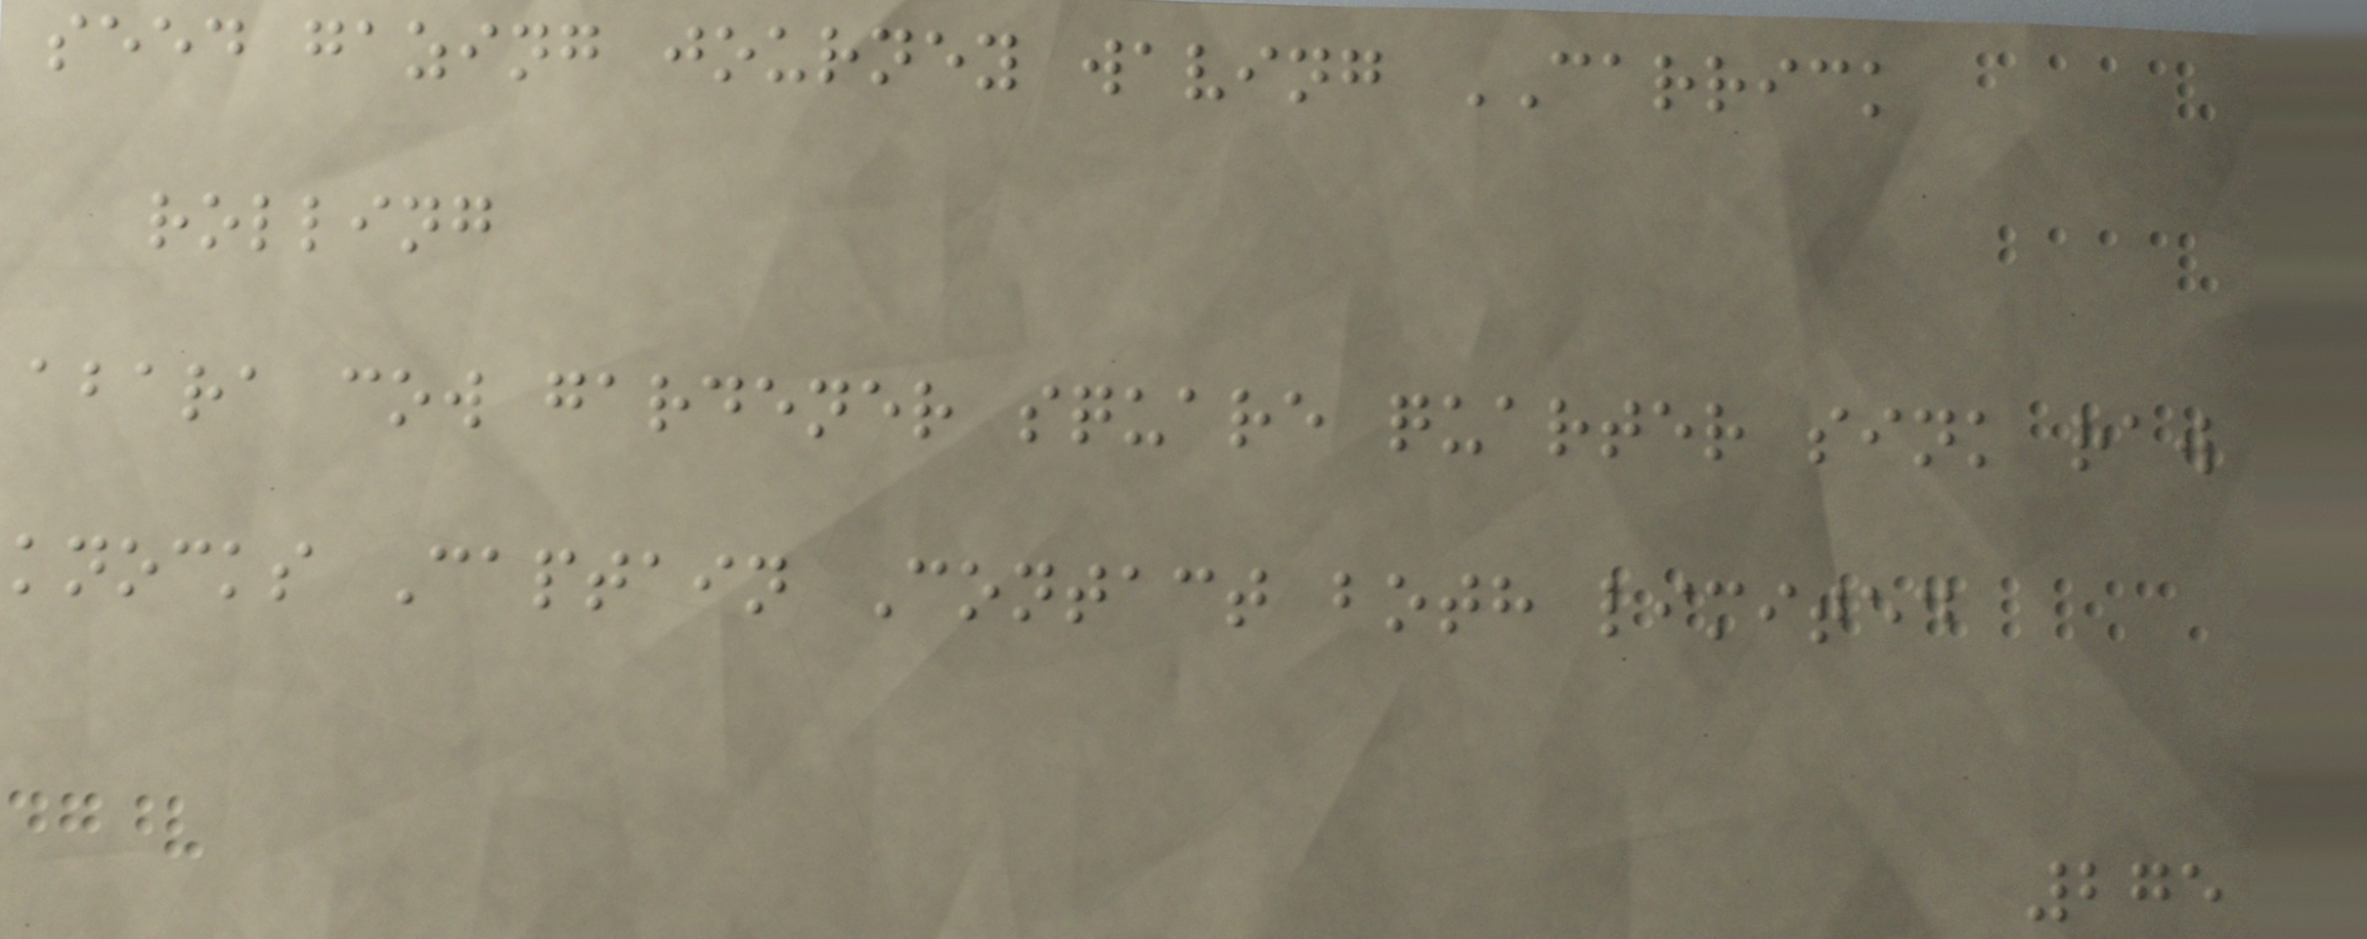seed gazing journey waving CARRICK
rolling
abara cow gardener square quarter sink raw
knocks Captain Contact both limited
275
